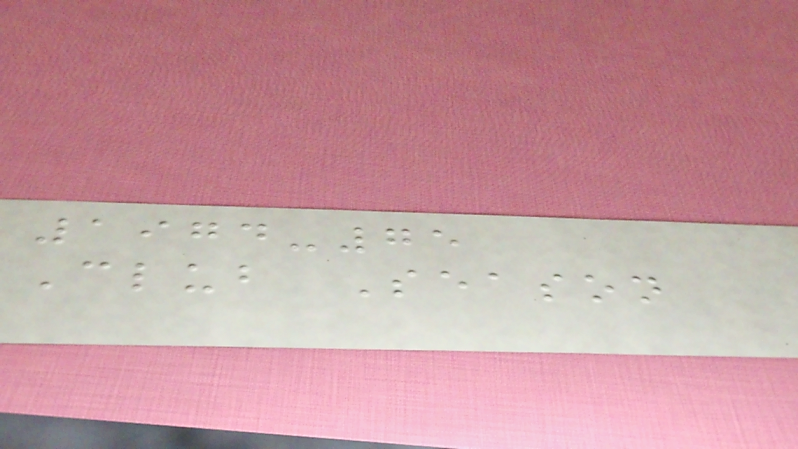1974-75
Club Season
